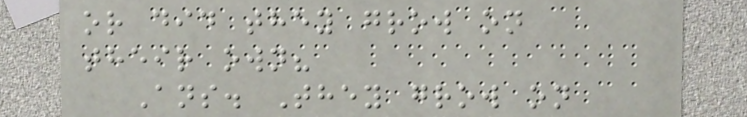or did they grow on
their own?
Ans. They grow on
